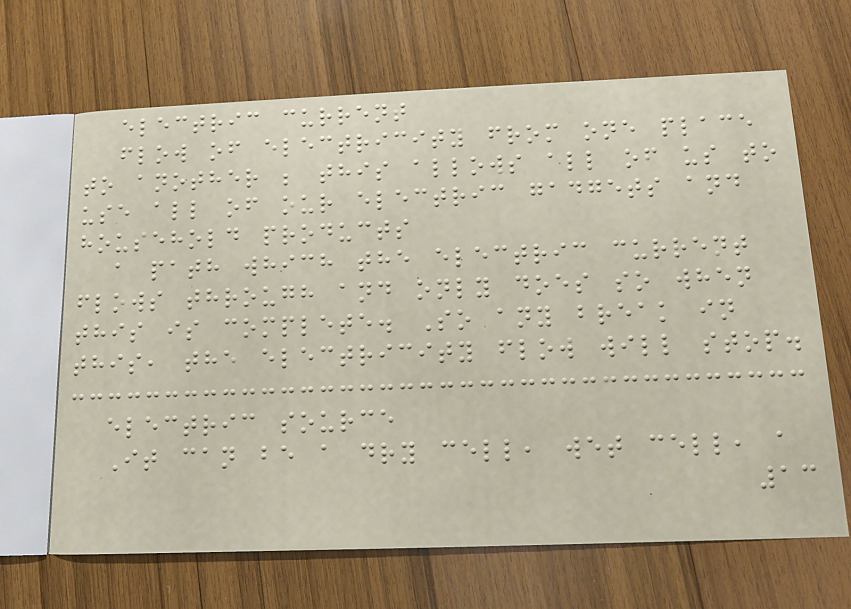electric current
flow of electricity from one place
to another ; this allows all of us to
use all of our electric gadgets and
household products
a path which the electric current
flows through and only does so when
this is complete. So any break in
this, the electricity flow will stop.
electric source
It can be a dry cell, wet cell, a
13
